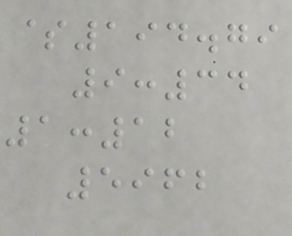$194.79
9:34
1:12
5962
